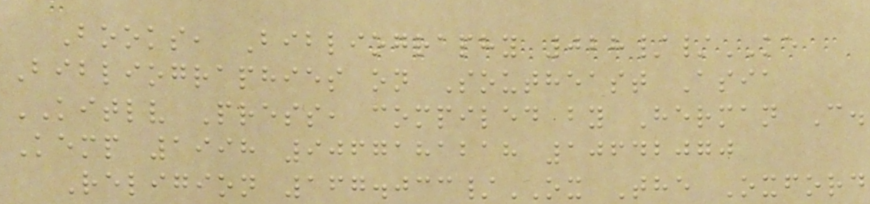Books, Bibliography 028//KE
Bibliographies on Southeast Asia
KITLV Press, compiled by Herman C.
Kemp 1998 9067181218 10642070
Religion 167.033/OX The Oxford
